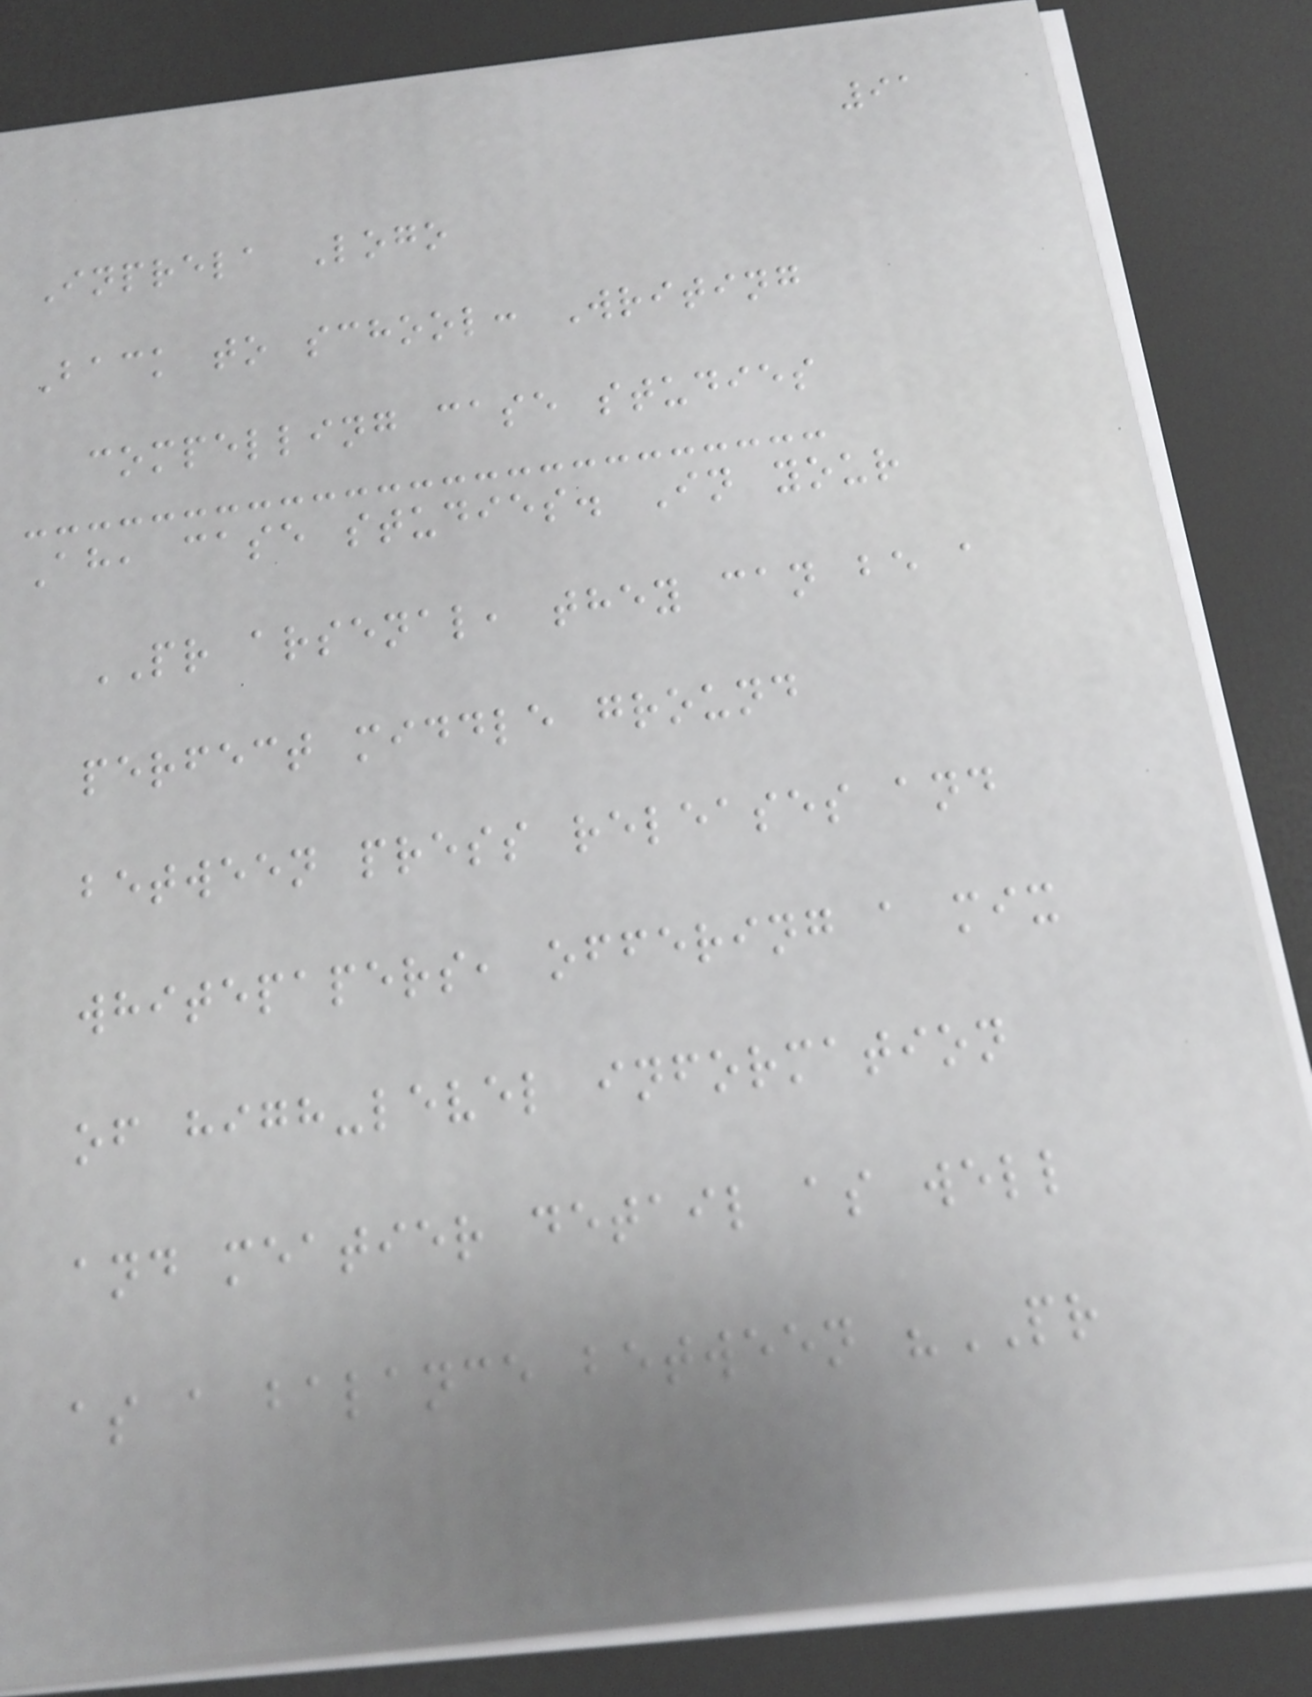91
Inprela Logo
Back to school: Writing
compelling case studies
Ah, case studies. In your
PR arsenal, they can be a
perfect middle ground
between press releases and
whitepapers, offering a mix
of high-level information
and meatier detail as well
as a balance between "PR
